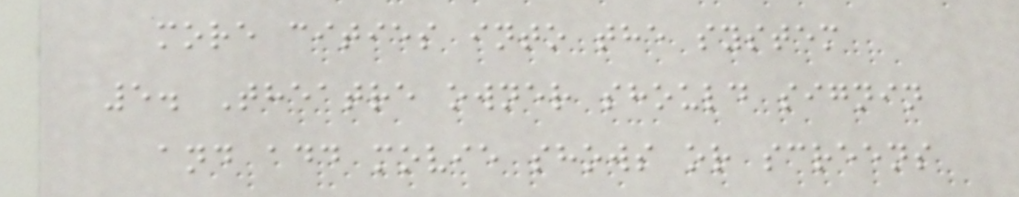more cities into the system
5. Theatre owner should signin
and add movie shows or screens
